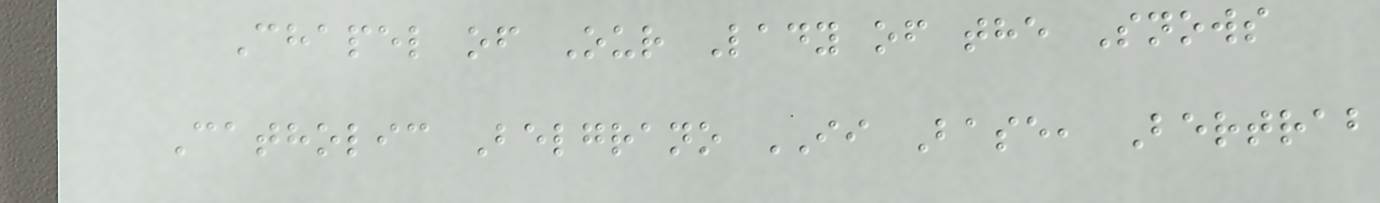Chapel of Our Lady of the Snows
Catholic Belgrano II Base, Bertrab
